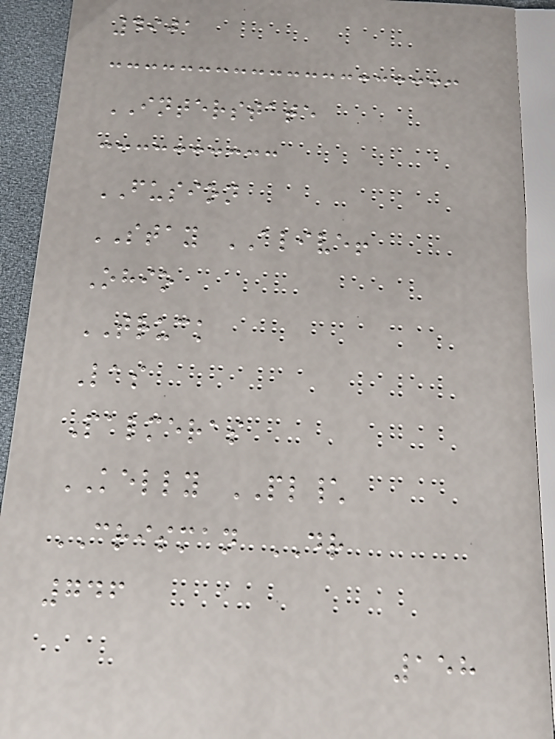4901
INTERSTATE
FUSION
STAY ALIVE!
Ohio
TRUCK
Las
Palmeras
KELLY PL\
CRISMAN DR
746
158
